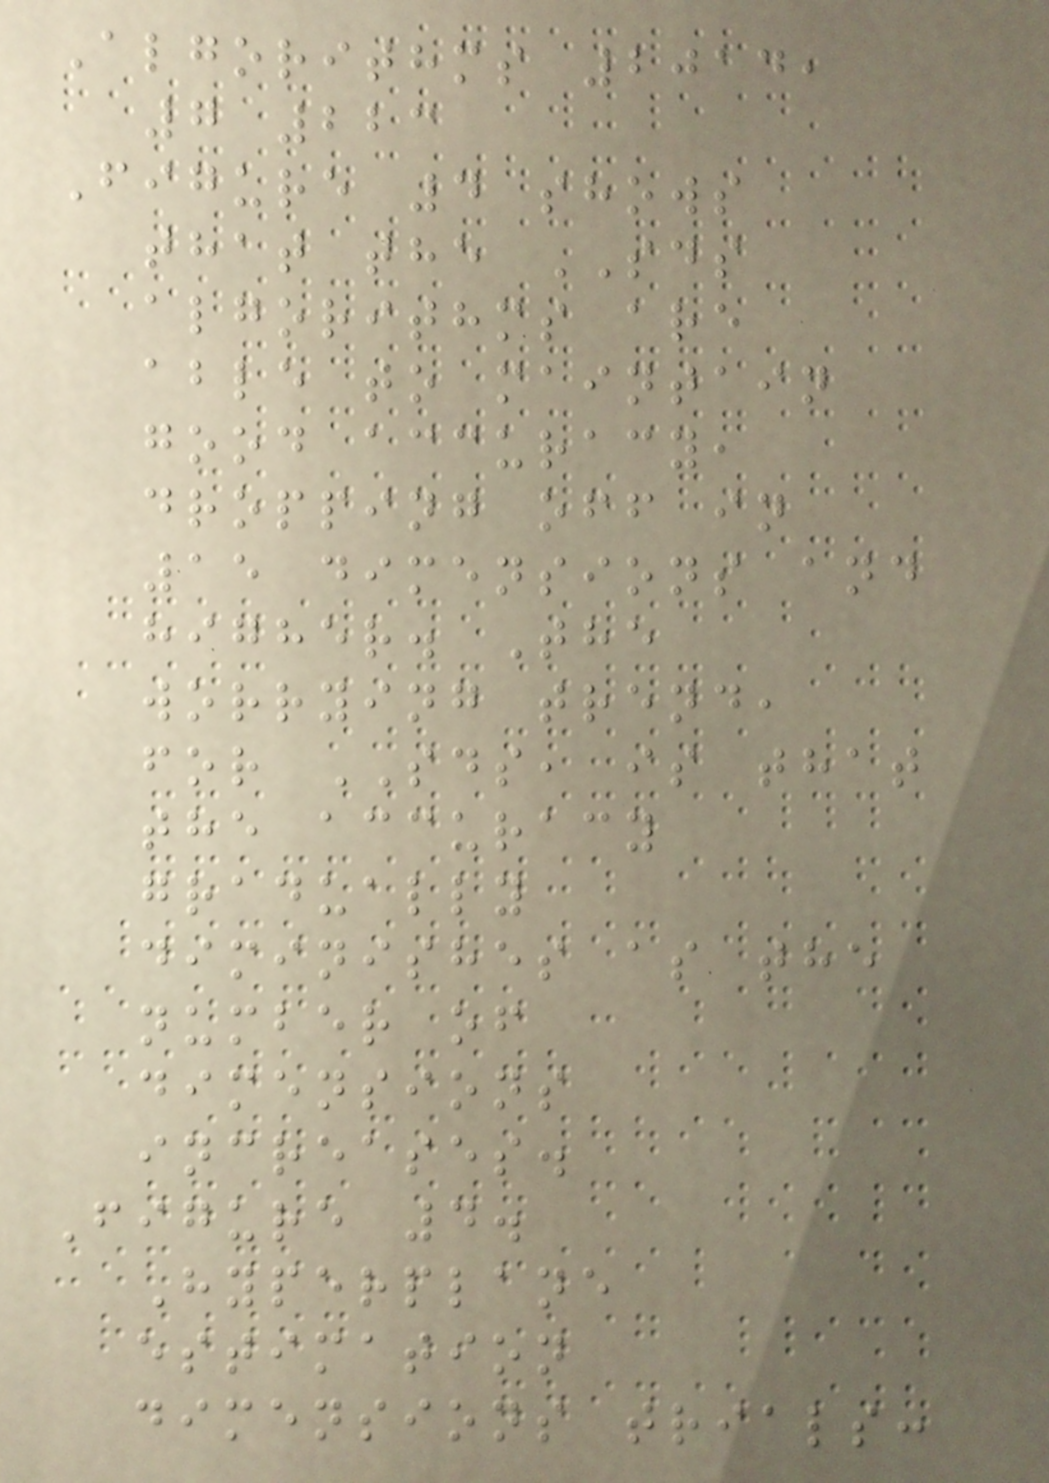Algorithms 2014,
7 223
Figure 4 shows
that the SDS
algorithms are
able to maintain
good accuracy,
dropping off in
15 dimensions and
higher. The
worrying trend,
for SDS, is that
the accuracy
gradually
diminishes as the
number of
dimensions
increases.
Figure 4.
Hyperplane
estimation
dimensions trials:
